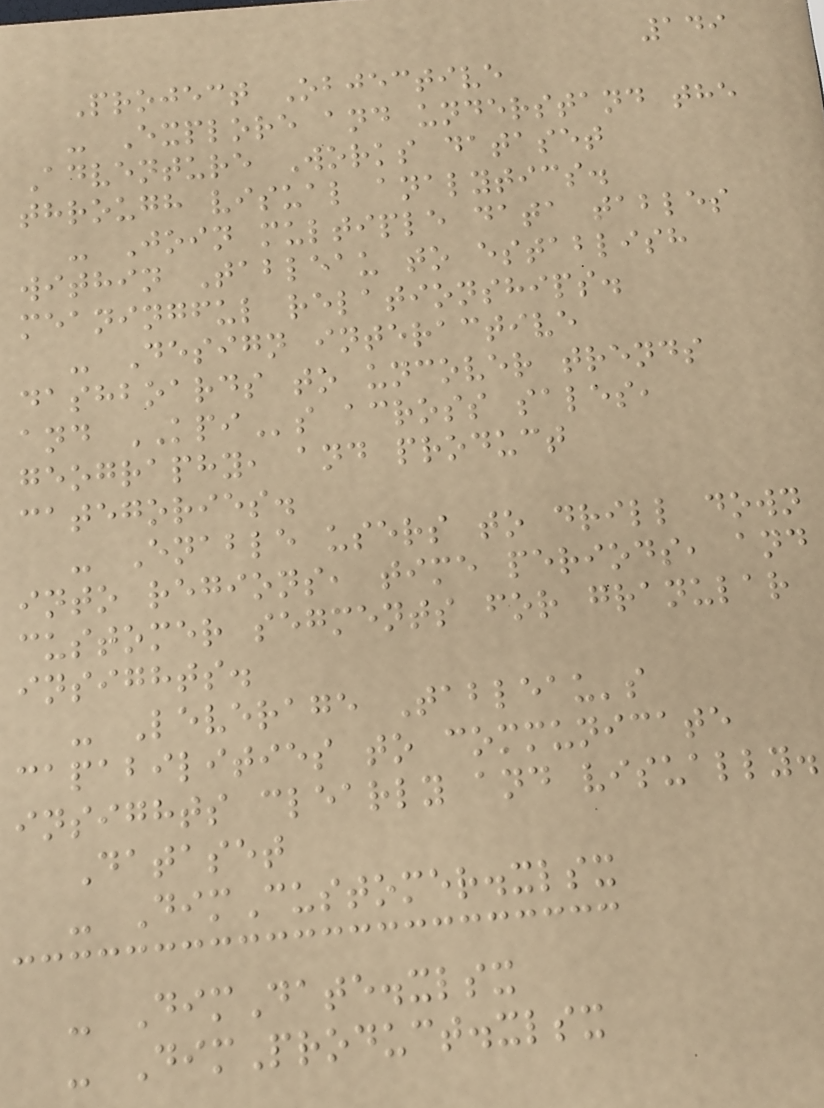149
Project Objective
- Explore and understand the
Adventure Works dataset
through visual analytics.
- Join multiple data tables
within Tableau to establish
meaningful relationships.
- Design interactive
dashboards to uncover trends
and KPIs across sales,
geography, and product
categories.
- Enable users to drill down
into regions, time periods, and
customer segments for granular
insights.
- Leverage Tableau's
capabilities to communicate
insights clearly and visually.
Dataset
- DimCustomer.xlsx
- DimDate.xlsx
- DimProduct.xlsx
